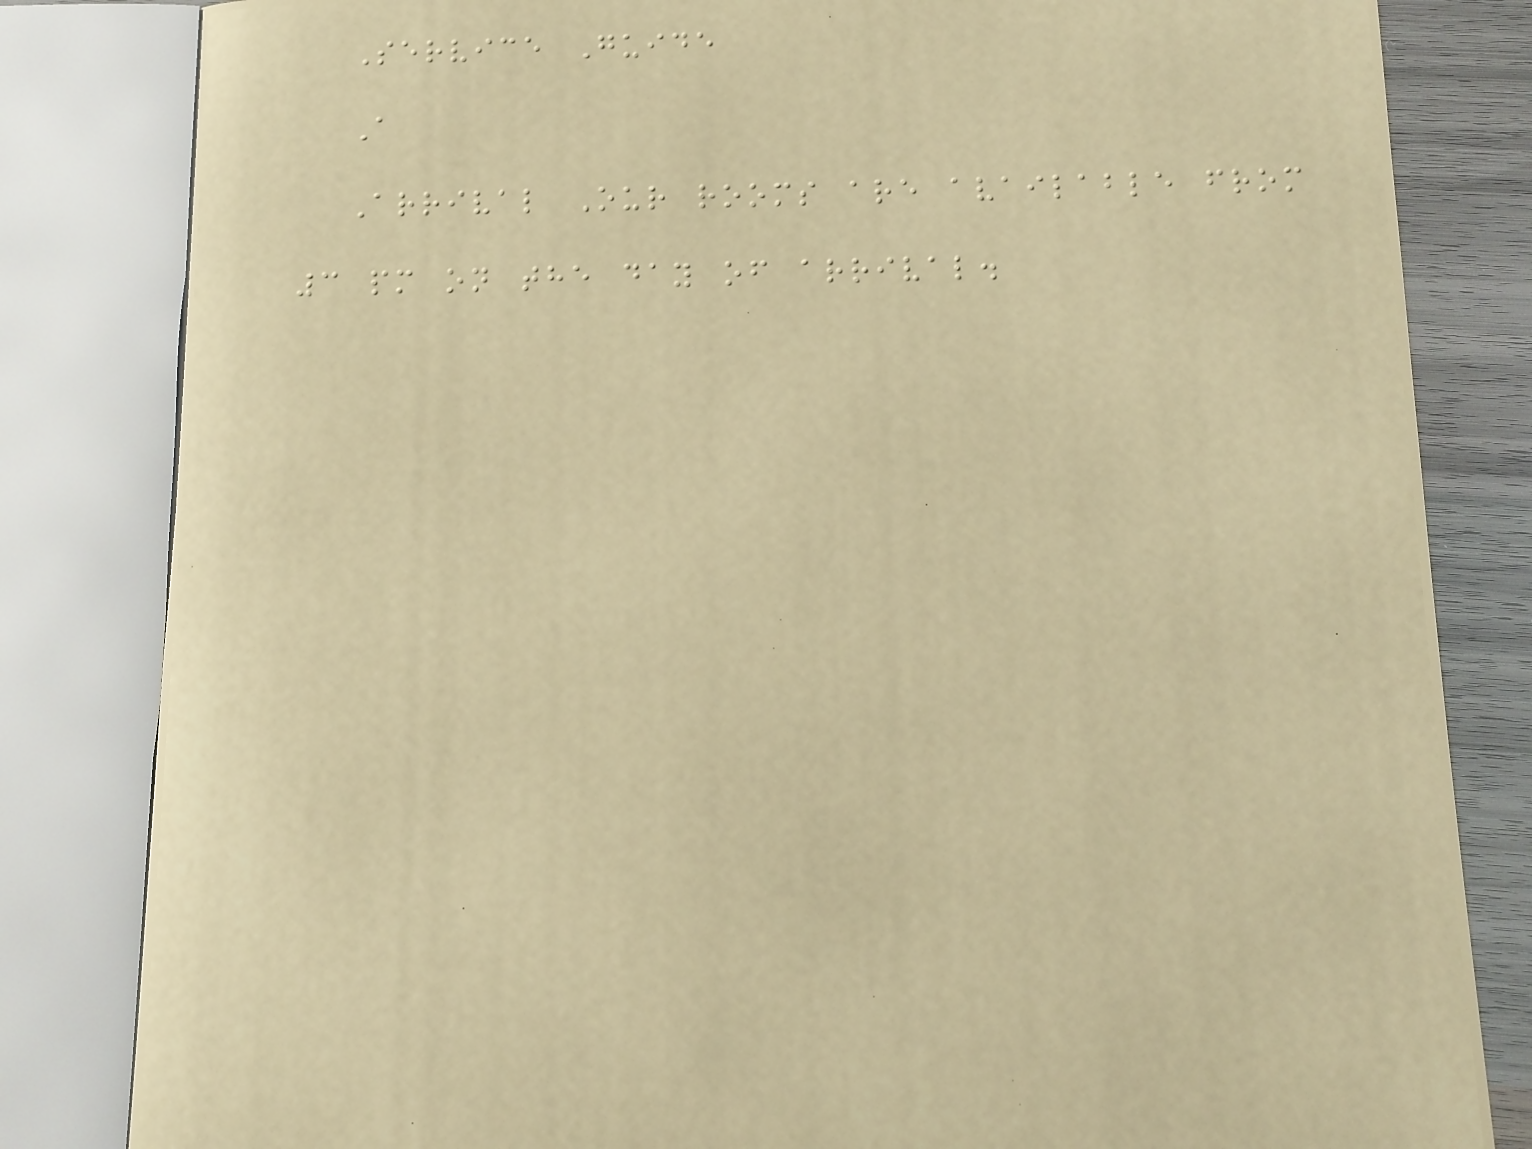Service Guide
A
Arrival Our rooms are available from
3 pm on the day of arrival.
